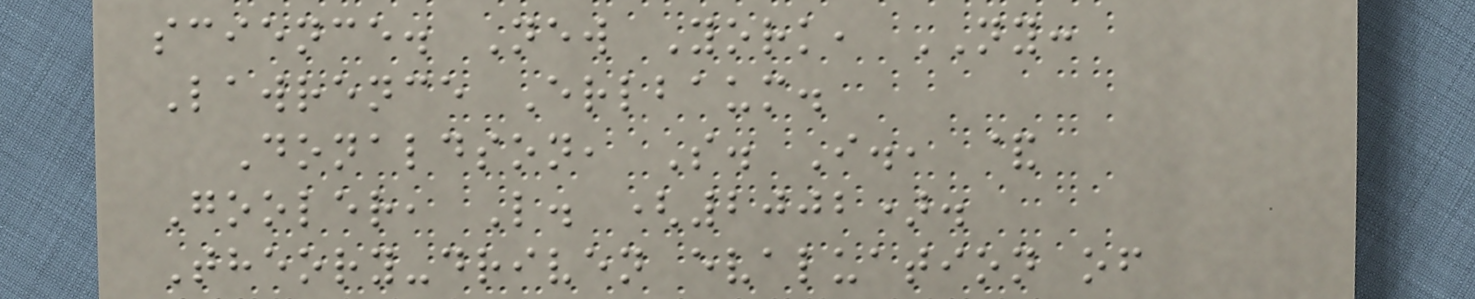science. New York, NY:
Lawrence Erlbaum.
Donaldson, S. I., &
Gooler, L. (2002).
Theory-driven evaluation of
